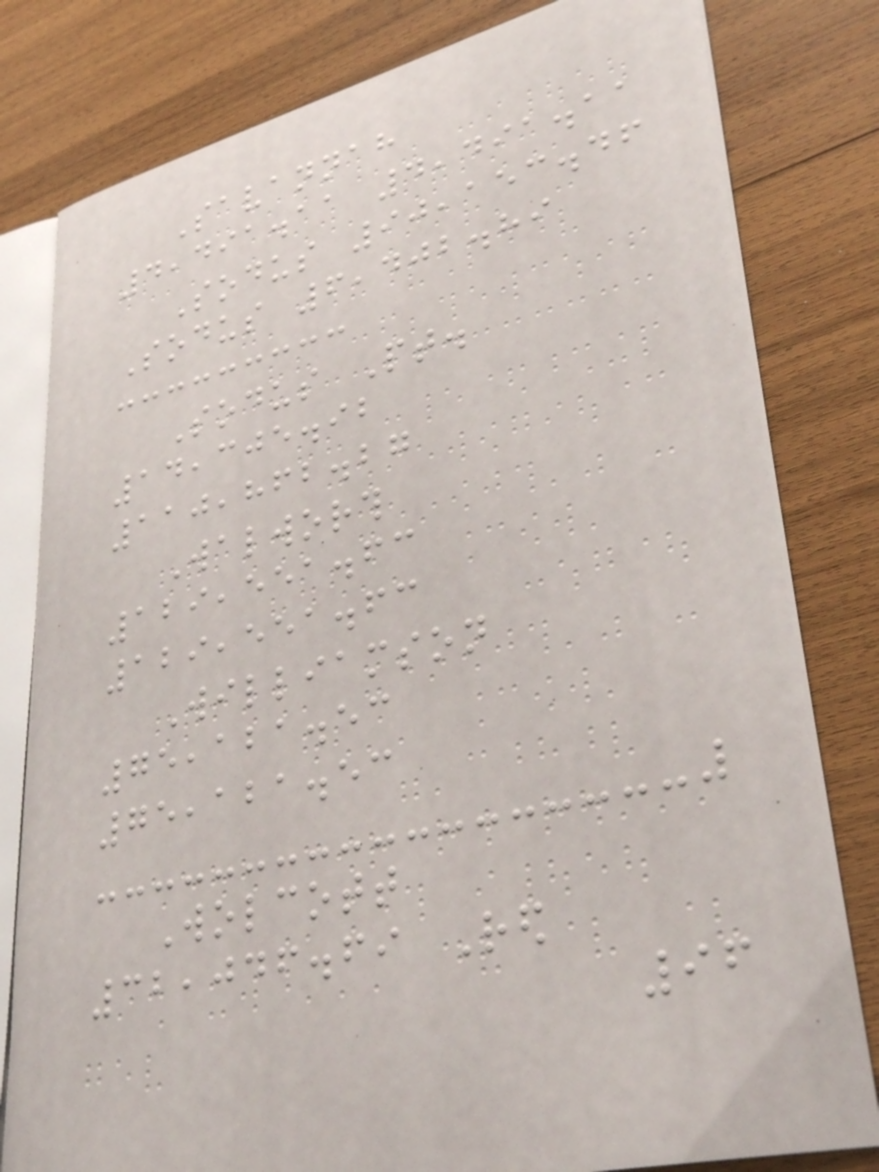Savannah
4,491.11 4,491.11
Sodus 90,153.46
Sodus 6,402.89
Sodus Pt.
14,305.92
110,862.27
Walworth
129,551.63
129,551.63
Williamson
75,121.53
75,121.53
Wolcott
32,046.69 Red
96
